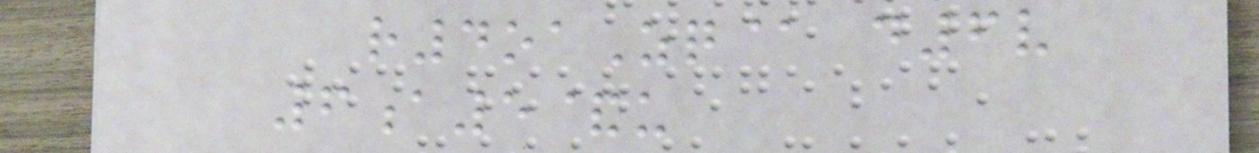r4oaZq@ d6v
6a5&u
